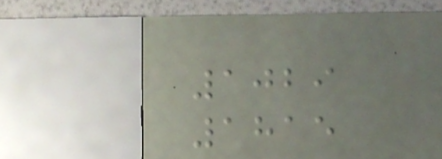1029
1815
